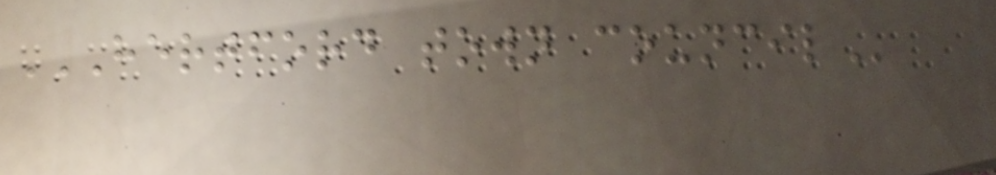HERTFORD TOWN COUNCIL
